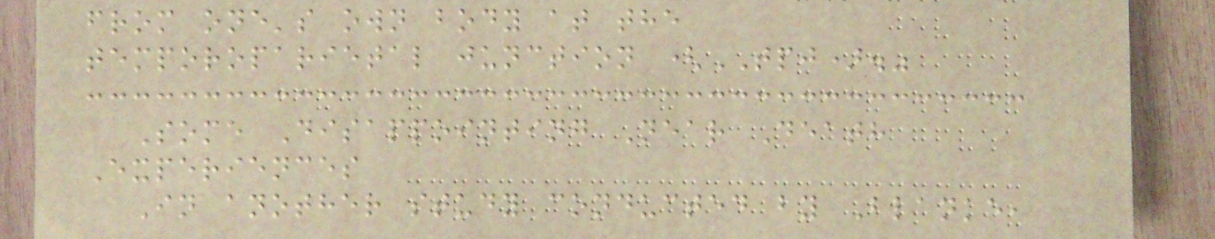from one's own body at the
temporoparietal junction (TPJ)."
Some Disappointing Near Death
Experiences
In another study conducted by Blanke,
